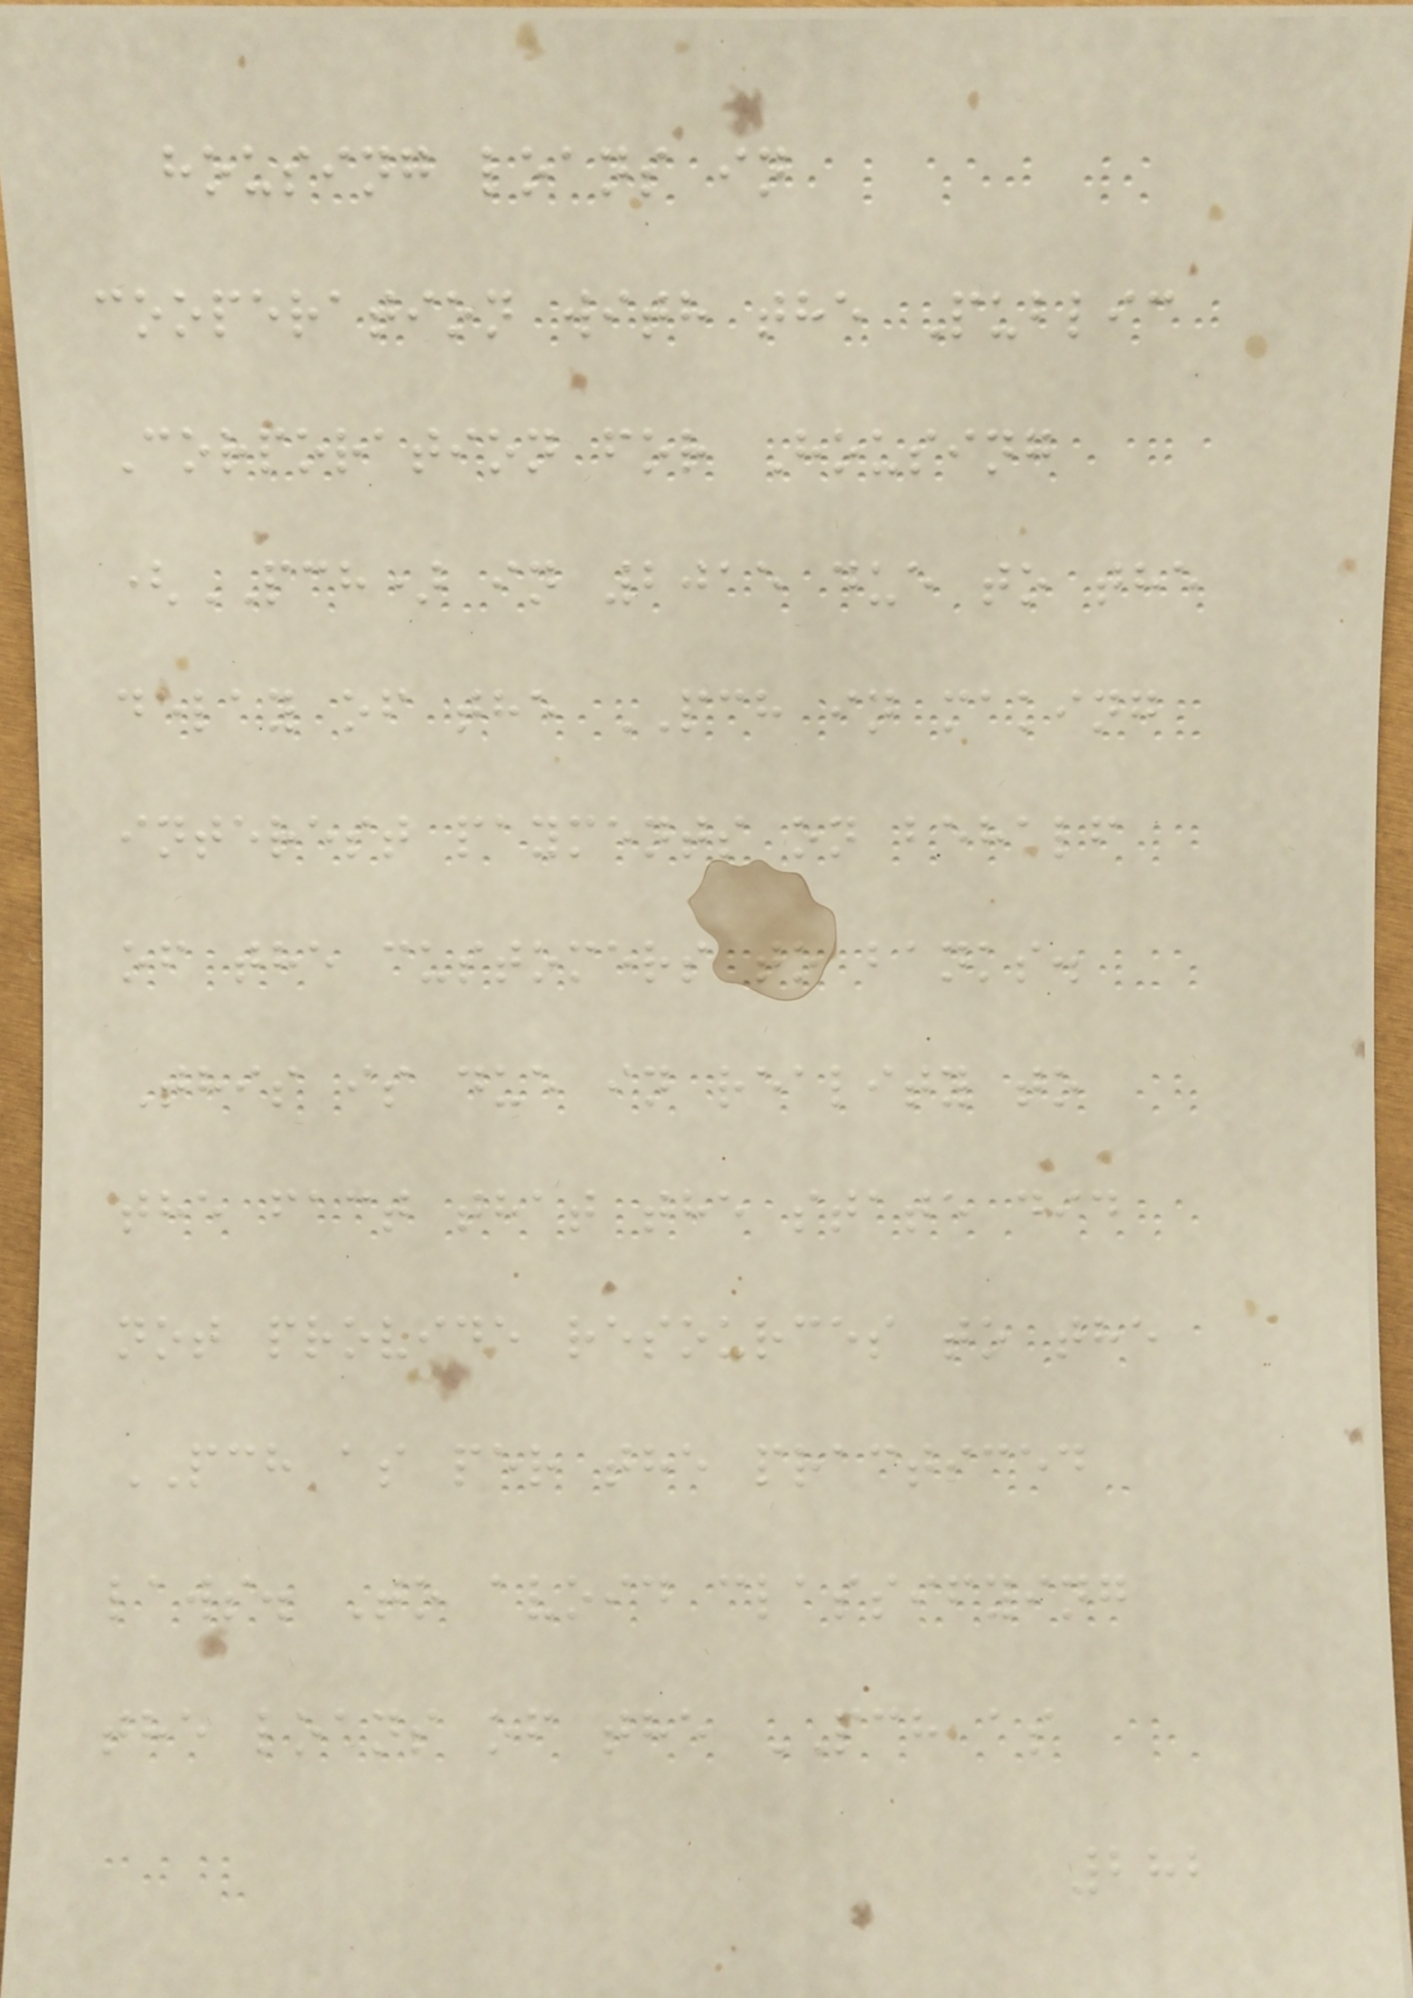housing loans in
cooperation with the Public
Corporation for Housing
(PCH) in 2015 due to the
delay of the PCH in making
interest payments on behalf
of the customers to banks.
This is due in reality to
the fact that the state did
not provide resources to the
PCH as per the practiced
laws. To avoid classifying
the loans of the PCH as
282
